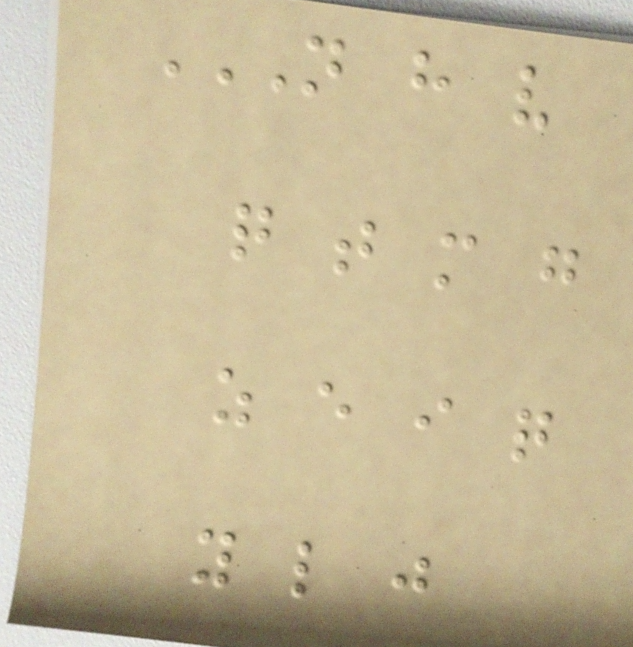N H V
Q T M G
Z E I Q
Y L J
